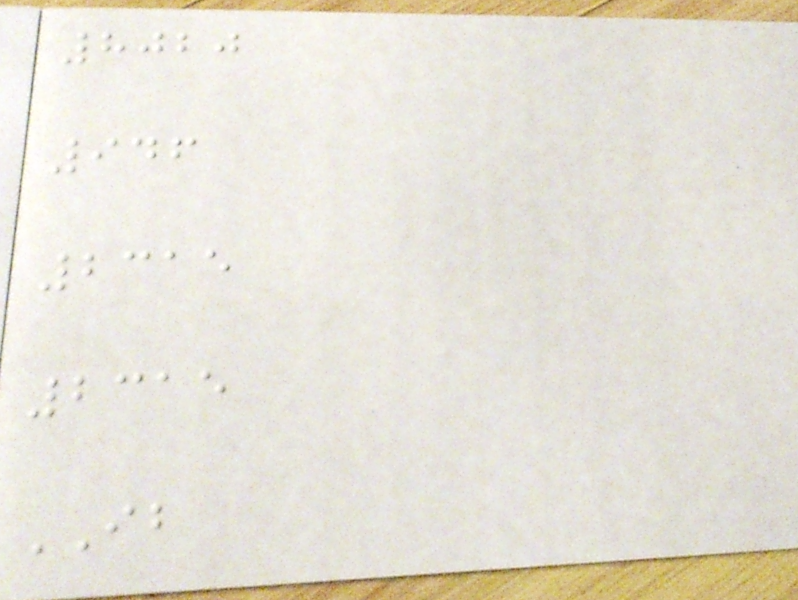8020
946
2315
2315
IB
